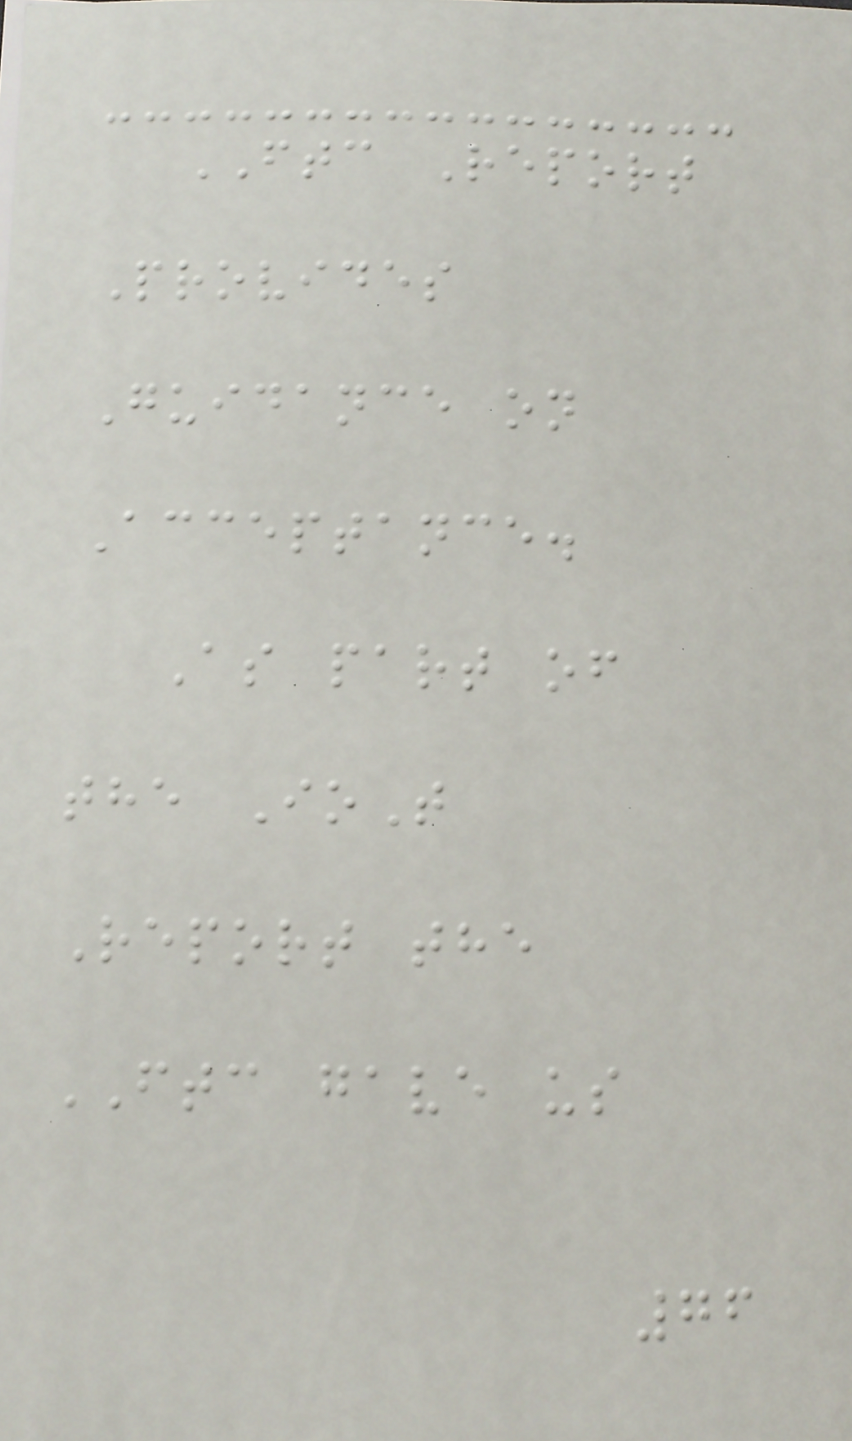FTC Report
Provides
Guidance on
Acceptance.
As part of
the IoT
Report the
FTC gave us
76
